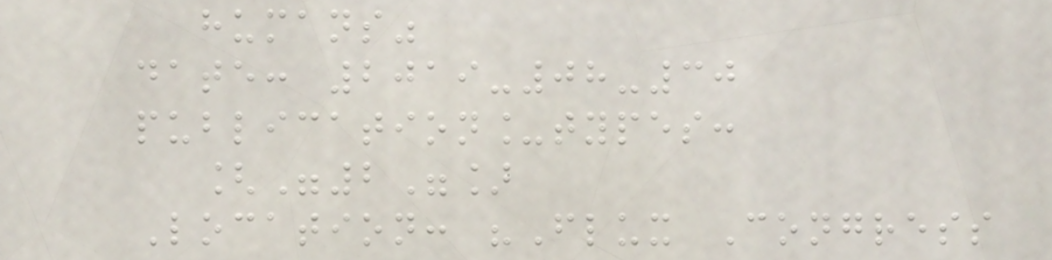humans"
date: 2019-08-30
publication_types:
["2"]
Location: "Flux Congress
